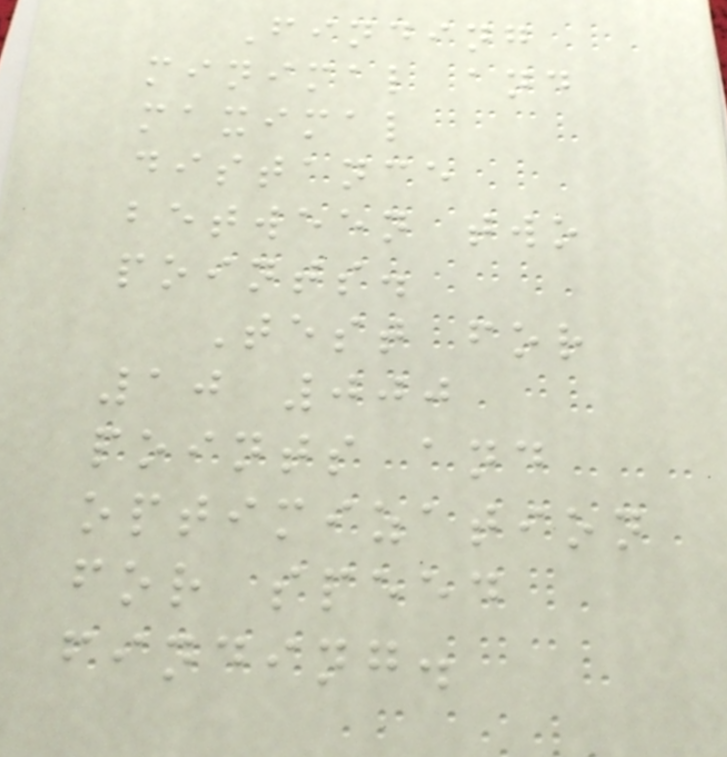Finding
minimal and
maximal
distance
between two
points.
Test for
10 000
points and
optimization
for speed
finding.
